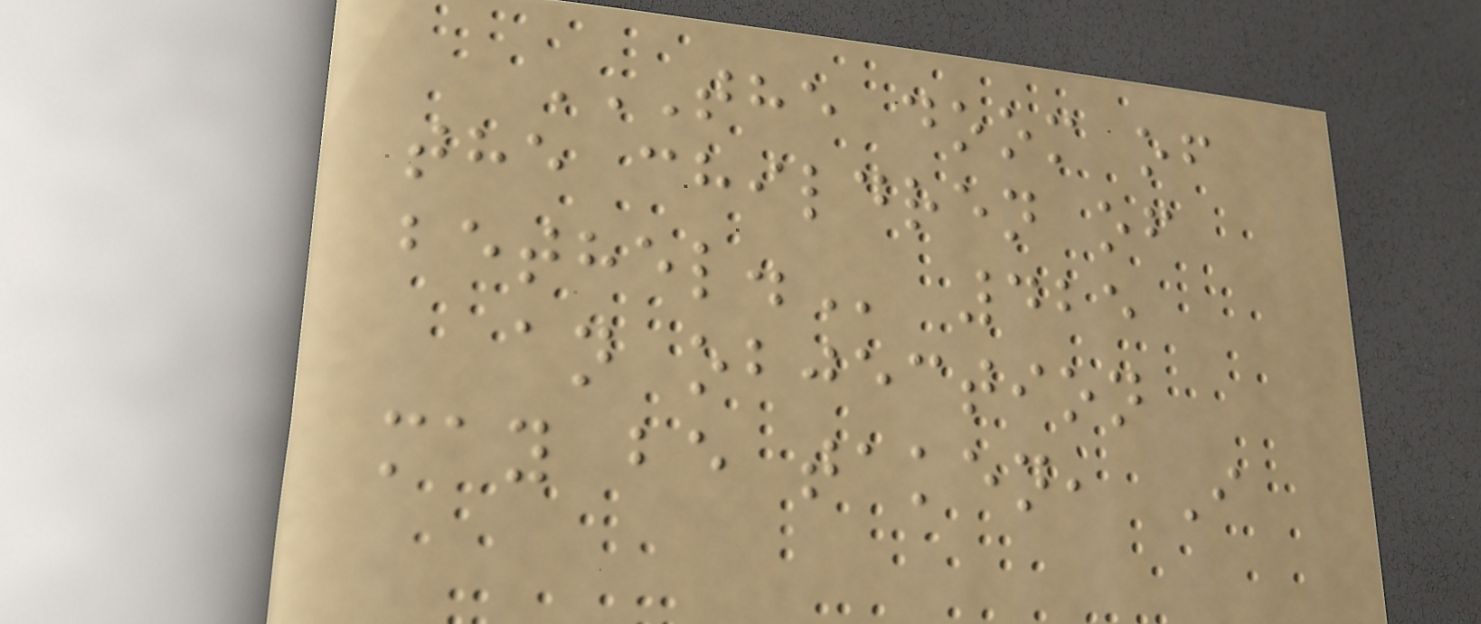THE DOOM OF
THE CHILDREN OF
BETHEL. 425
an objection
may be taken, I
